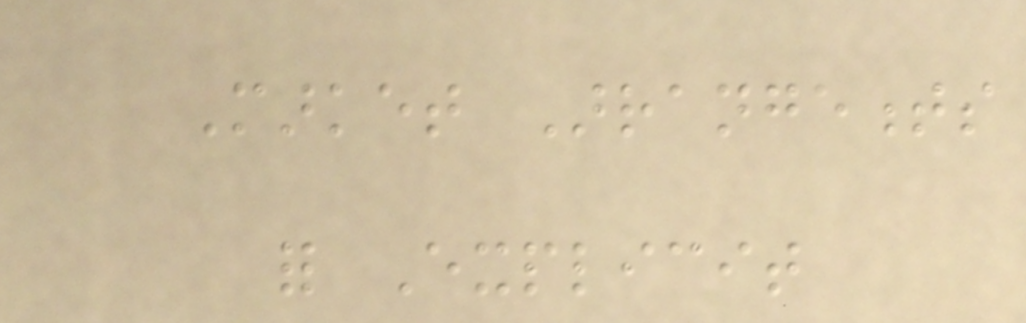Market Arrangements
for Explicit
